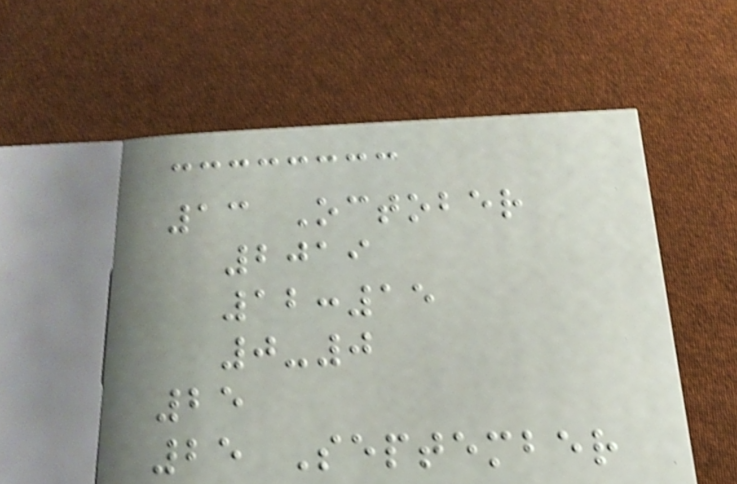13 October
2019
12:15
0-0
25
25 September
